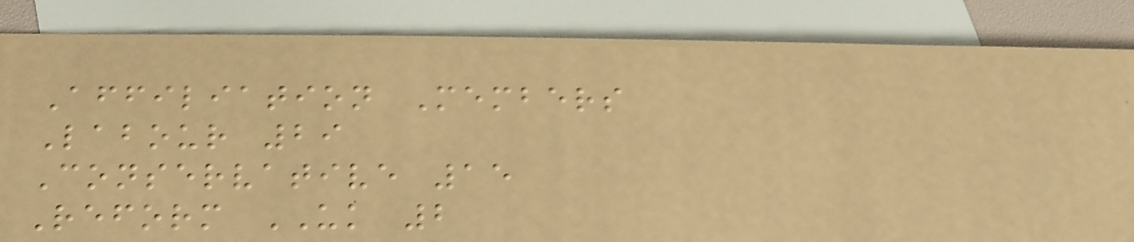Affiliation Members
Labour 29
Conservative 15
Reform UK 2
